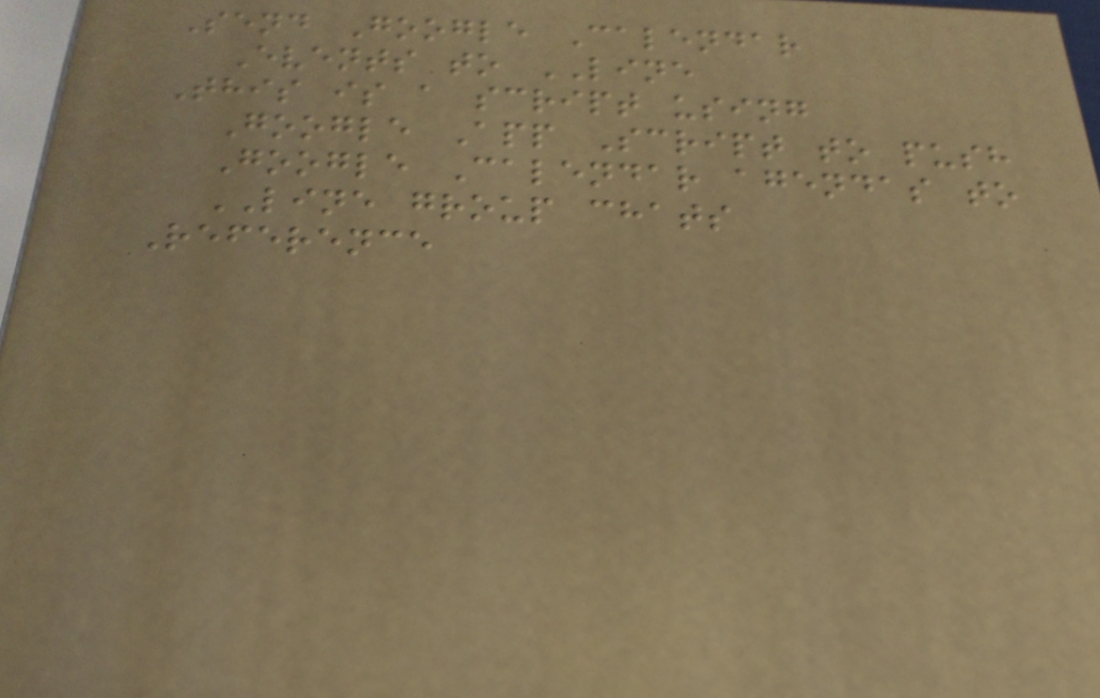Send Google Calendar
Events to LINE
This is a script using
Google App Script to push
Google Calendar agendas to
LINE group chats
Reference
